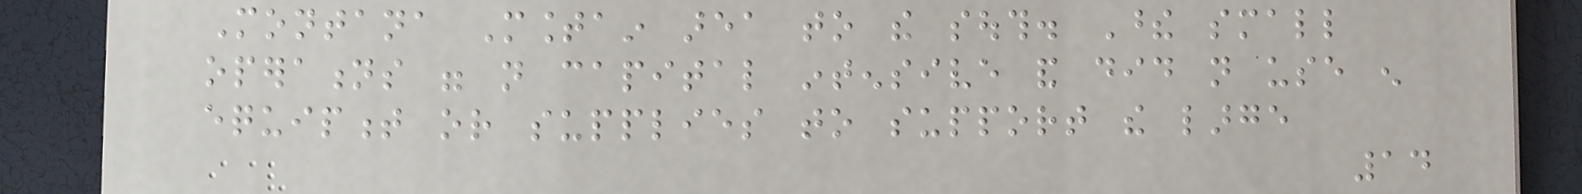Montana Mountain area to the south. These small
operations were not capital intensive and did not use enough
equipment or supplies to support the large
14
